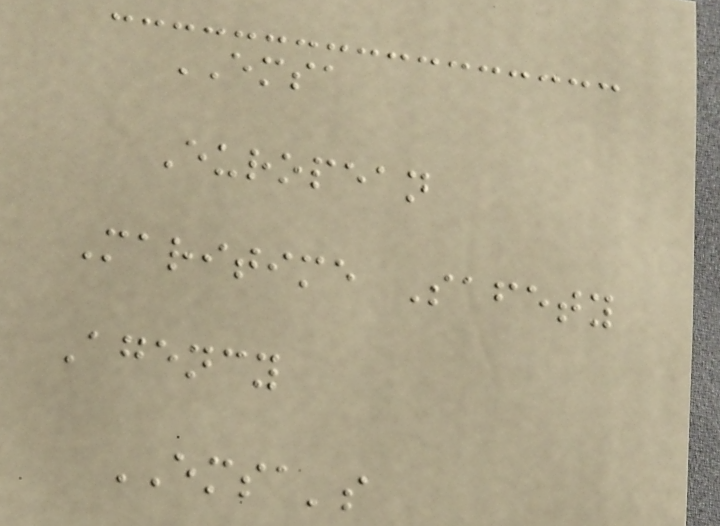EMSA
European
Maritime Safety
Agency
EMSA's
